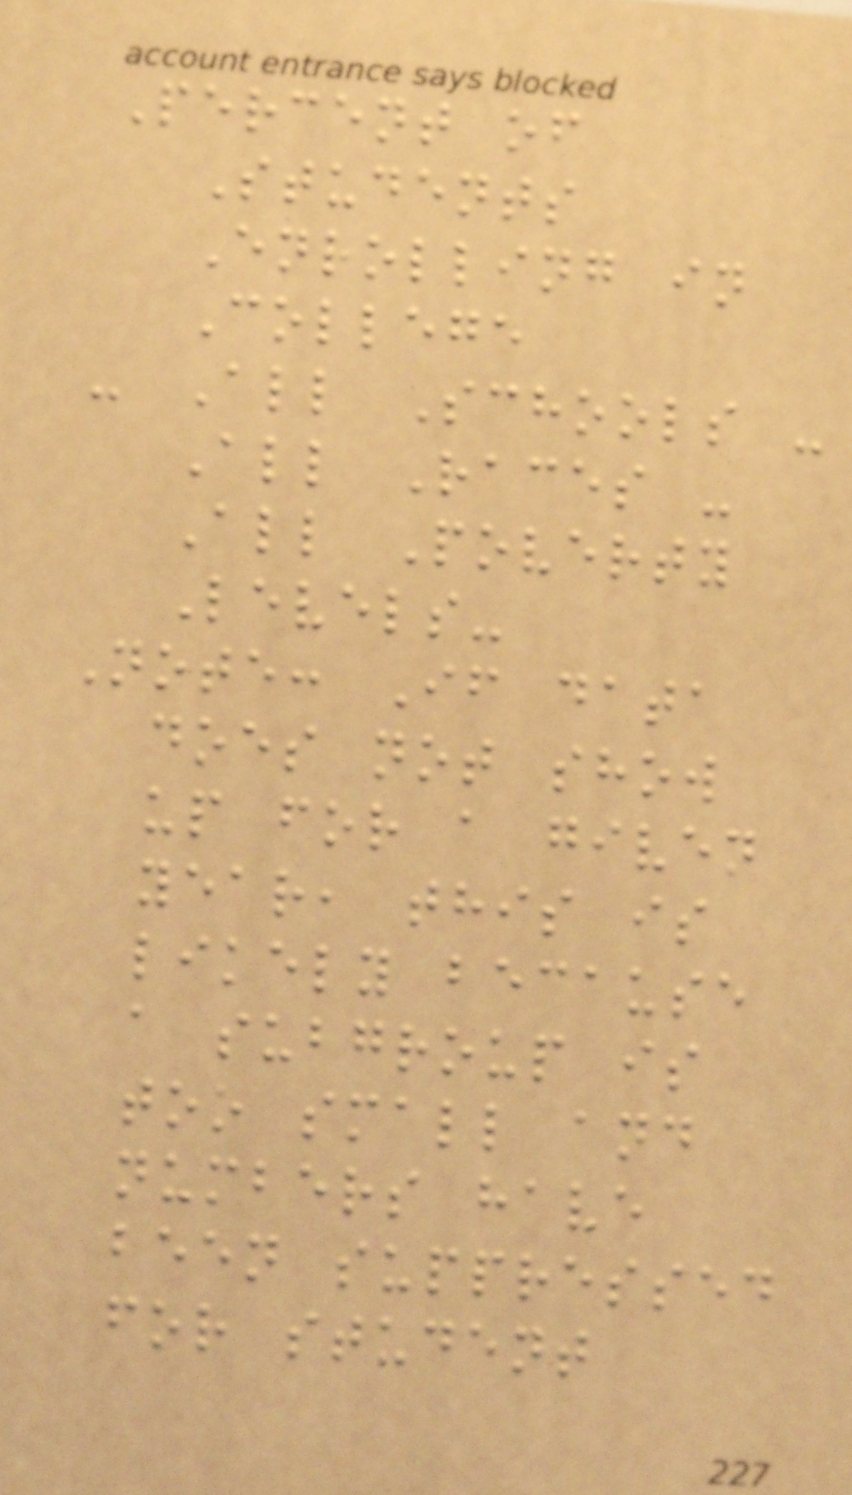Percent of
Students
Enrolling in
College
- All Schools -
All Races -
All Poverty
Levels-
Note: If data
does not show
up for a given
year, this is
likely because
a subgroup is
too small and
numbers have
been suppressed
for student
